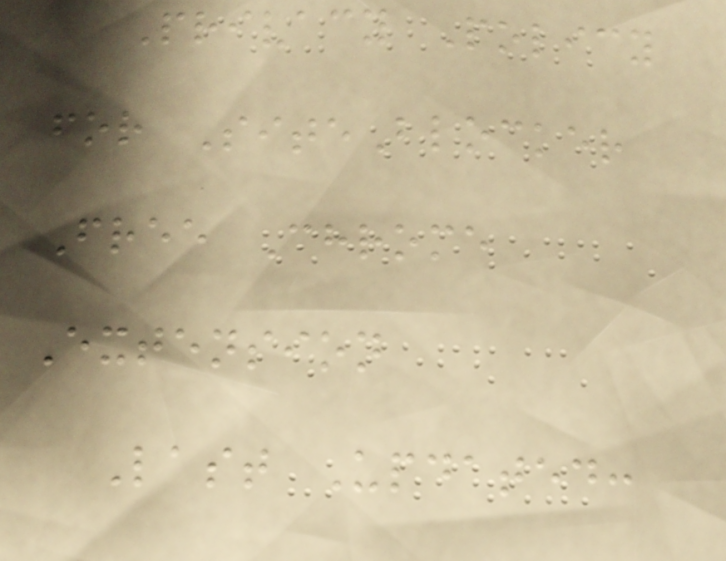Privacy Policy
for SiteBlocker
Free Chrome
Extension
Last Updated:
